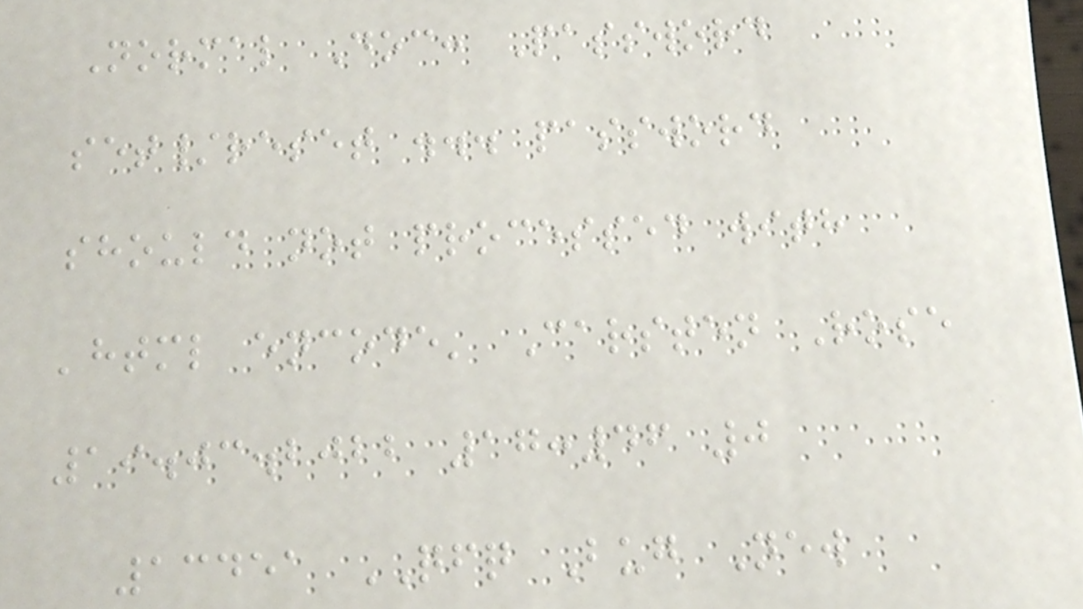Normal Doc: Password
set/reset ... password
should not processed with
'html encode' Carsten Rose
19.03.2022 17:46 0
13451 QFQ Bug New
